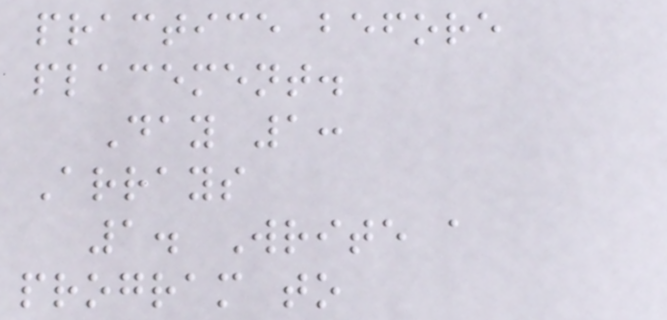practice before
placement.
Day 1:
Arrays
1. Write a
program to
